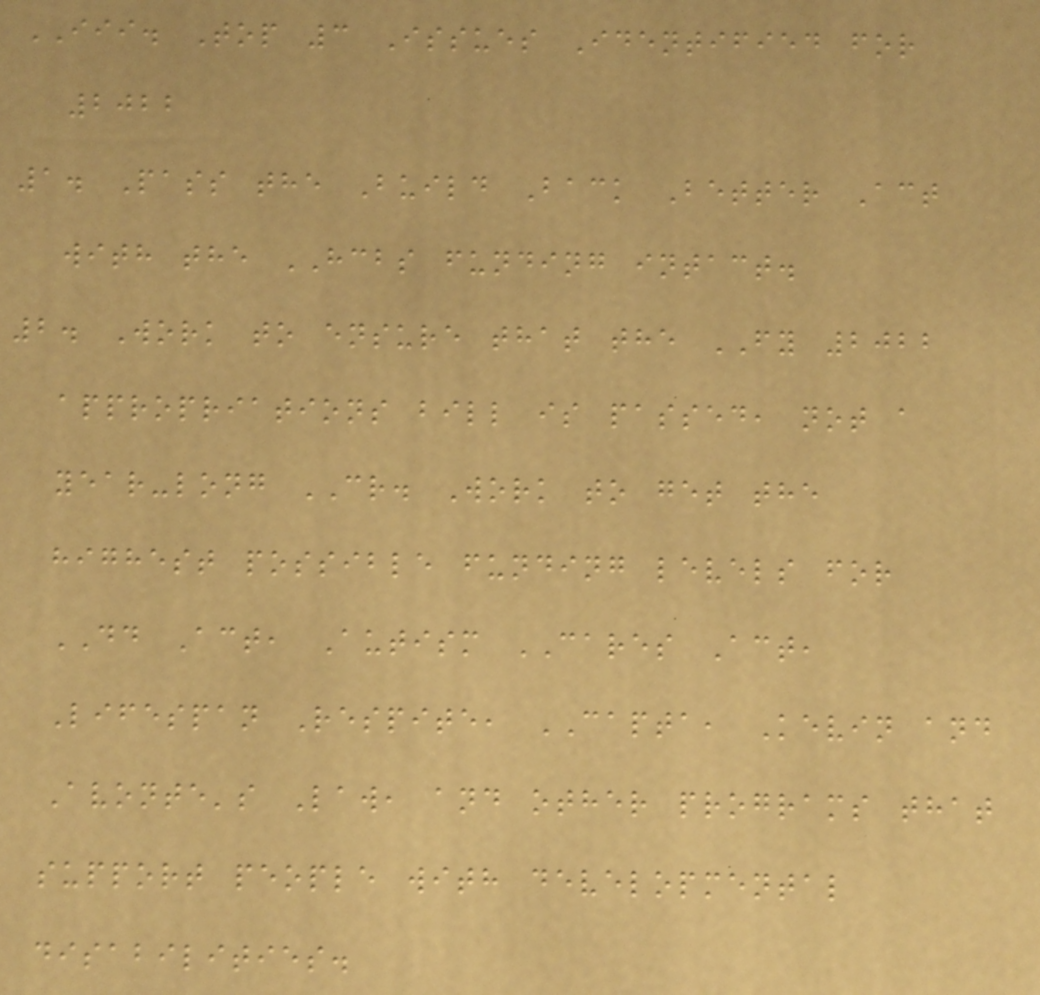III. Top 3 Issues Identified for
2022
1. Pass the Build Back Better Act
with the HCBS funding intact.
2. Work to ensure that the FY 2022
appropriations bill is passed, not a
year-long CR. Work to get the
highest possible funding levels for
DD Act, Autism CARES Act,
Lifespan Respite, CAPTA, Kevin and
Avonte's Law, and other programs that
support people with developmental
disabilities.
